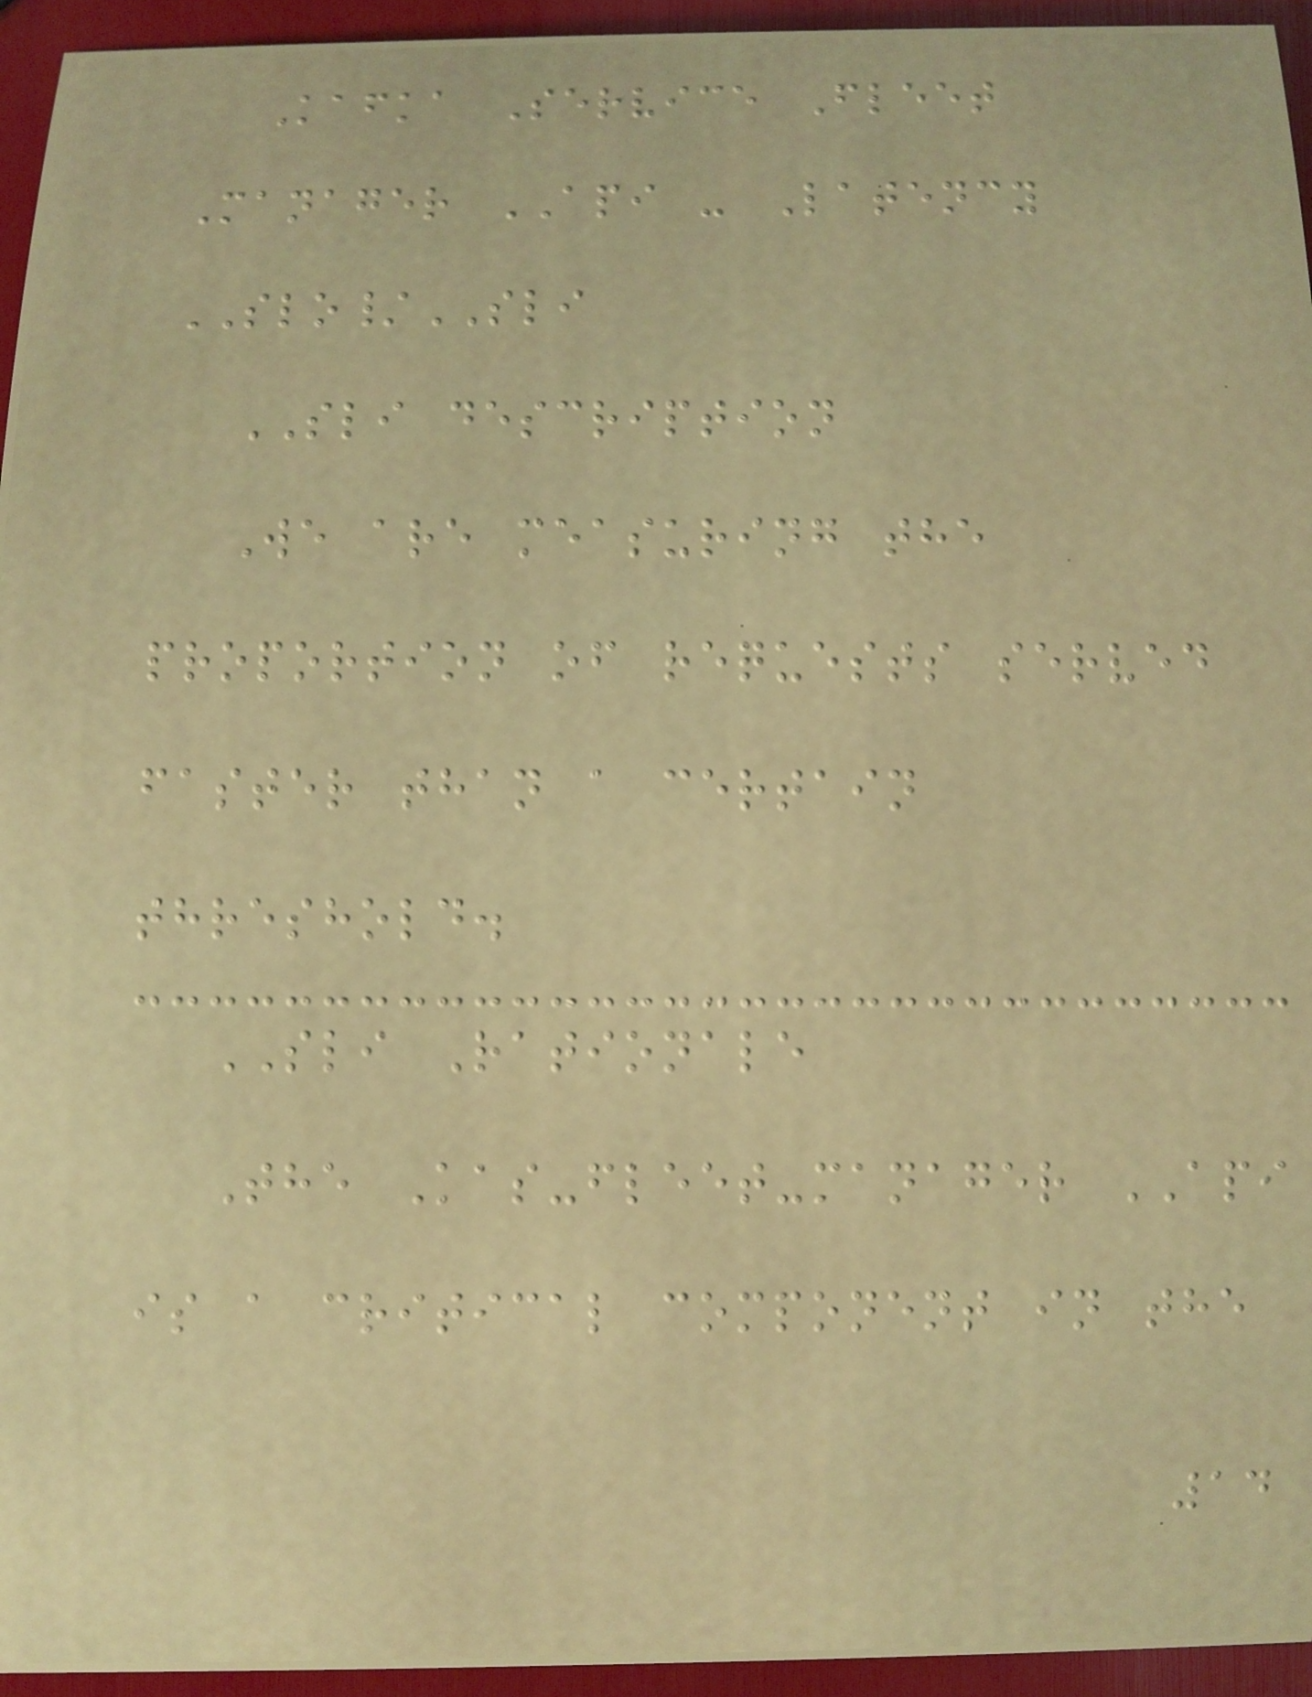Kafka Service Fleet
Manager API - Latency
SLO/SLI
SLI description
We are measuring the
proportion of requests served
faster than a certain
threshold.
SLI Rationale
The Kas-fleet-manager API
is a critical component in the
14
